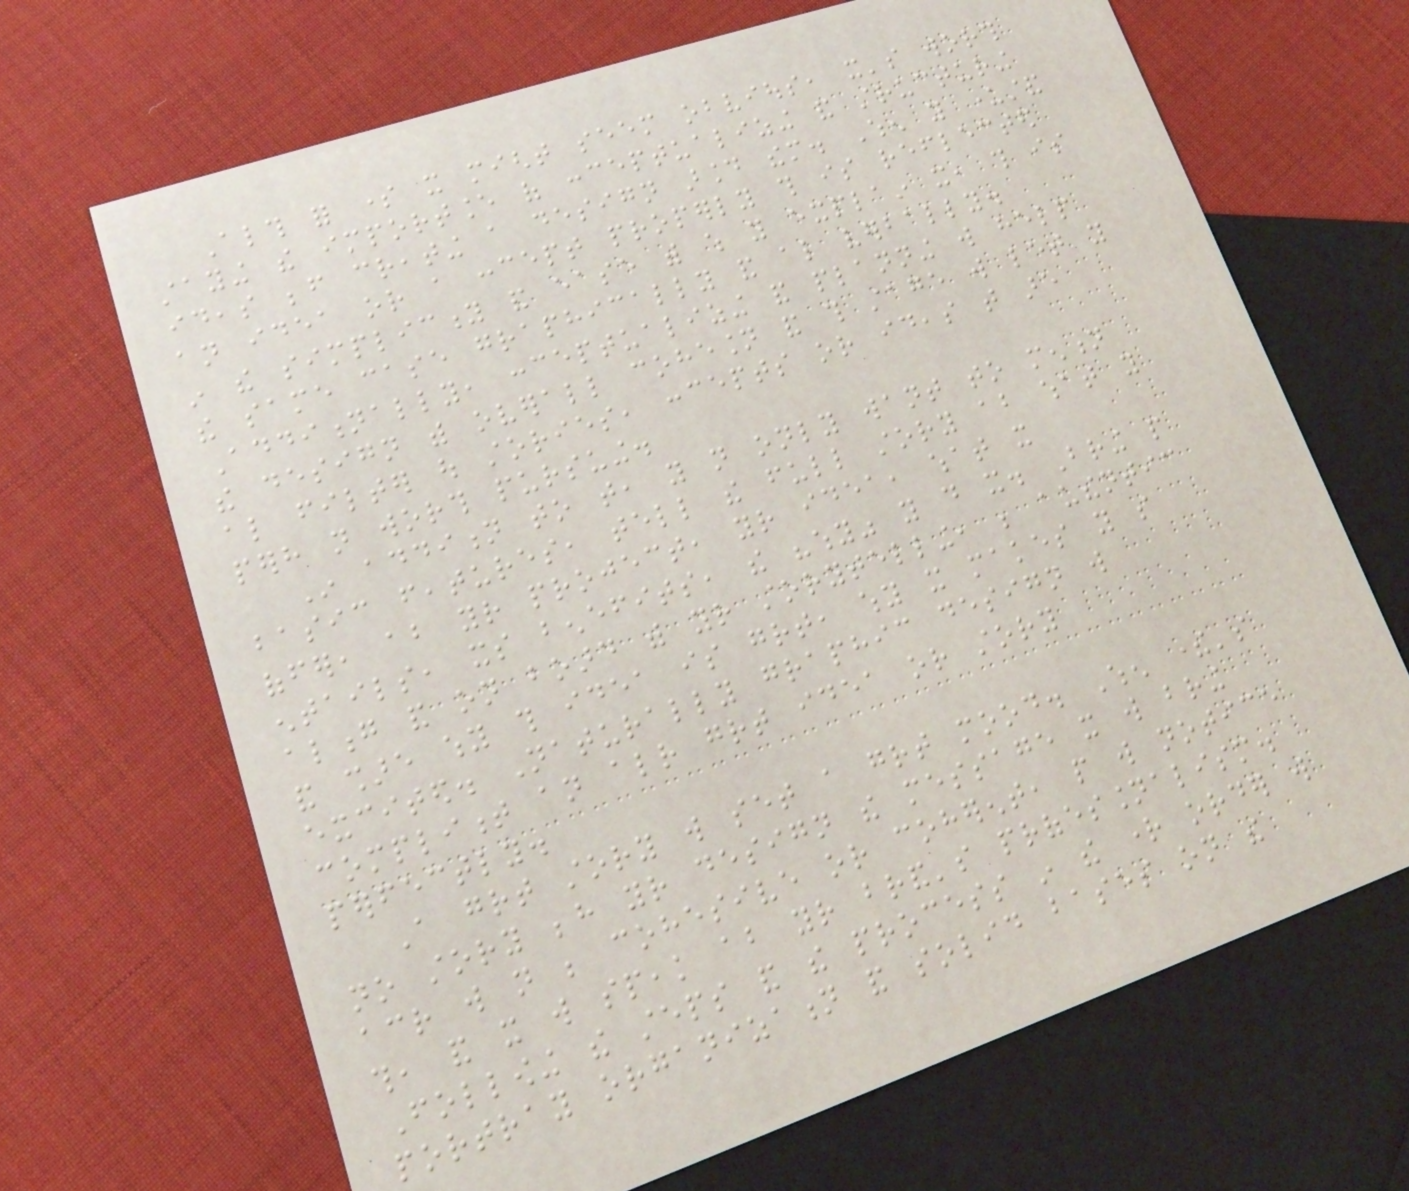Although for some it might seem obvious, it's worth
staying the importance of conceptualizing and structuring
ideas before creating a design around them. When you understand
an idea or a concept properly this is reflected
in the simplicity and ease with which you explain it, this is
the same case graphically and also verbally.
Additionally, conceptualizing and planning will help
the design with overall cohesion and this stage will let you
also filter out stories, concepts or ideas that are
perhaps not worth pursuing.
In addition to that, you not only want to mention
basic features, tell the full story about what you
offer, about your project, your idea, what it
entails, its benefits, the "why" you do it. Bring people
along and on board with your storytelling, be authentic
and share why this idea is great, why it makes you so
excited. Naturally graphic design will
compliment an already great idea or story
perfectly.
A great story will set a great mood. When there's
no story behind your design the message it will bring
across will not be cohesive or coherent, people will notice
this, and it will speak about your brand's professionalism.
Following the steps and the process in the right order will
portray organization and solid bases on the
